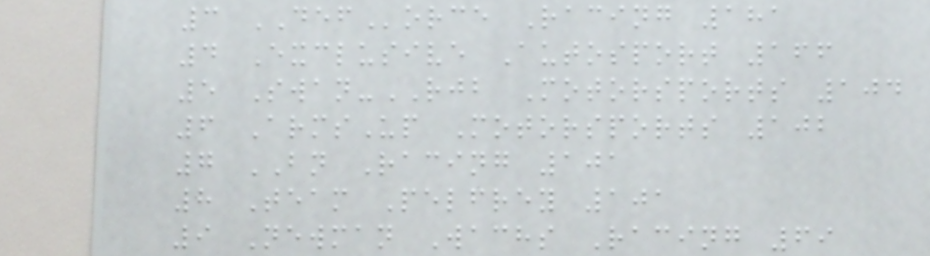3 DEForce Racing 181
4 Exclusive Autosport 166
5 Swan-RJB Motorsports 104
6 ArmsUp Motorsports 102
7 BN Racing 101
8 Team Pelfrey 101
9 Newman Wachs Racing 69
